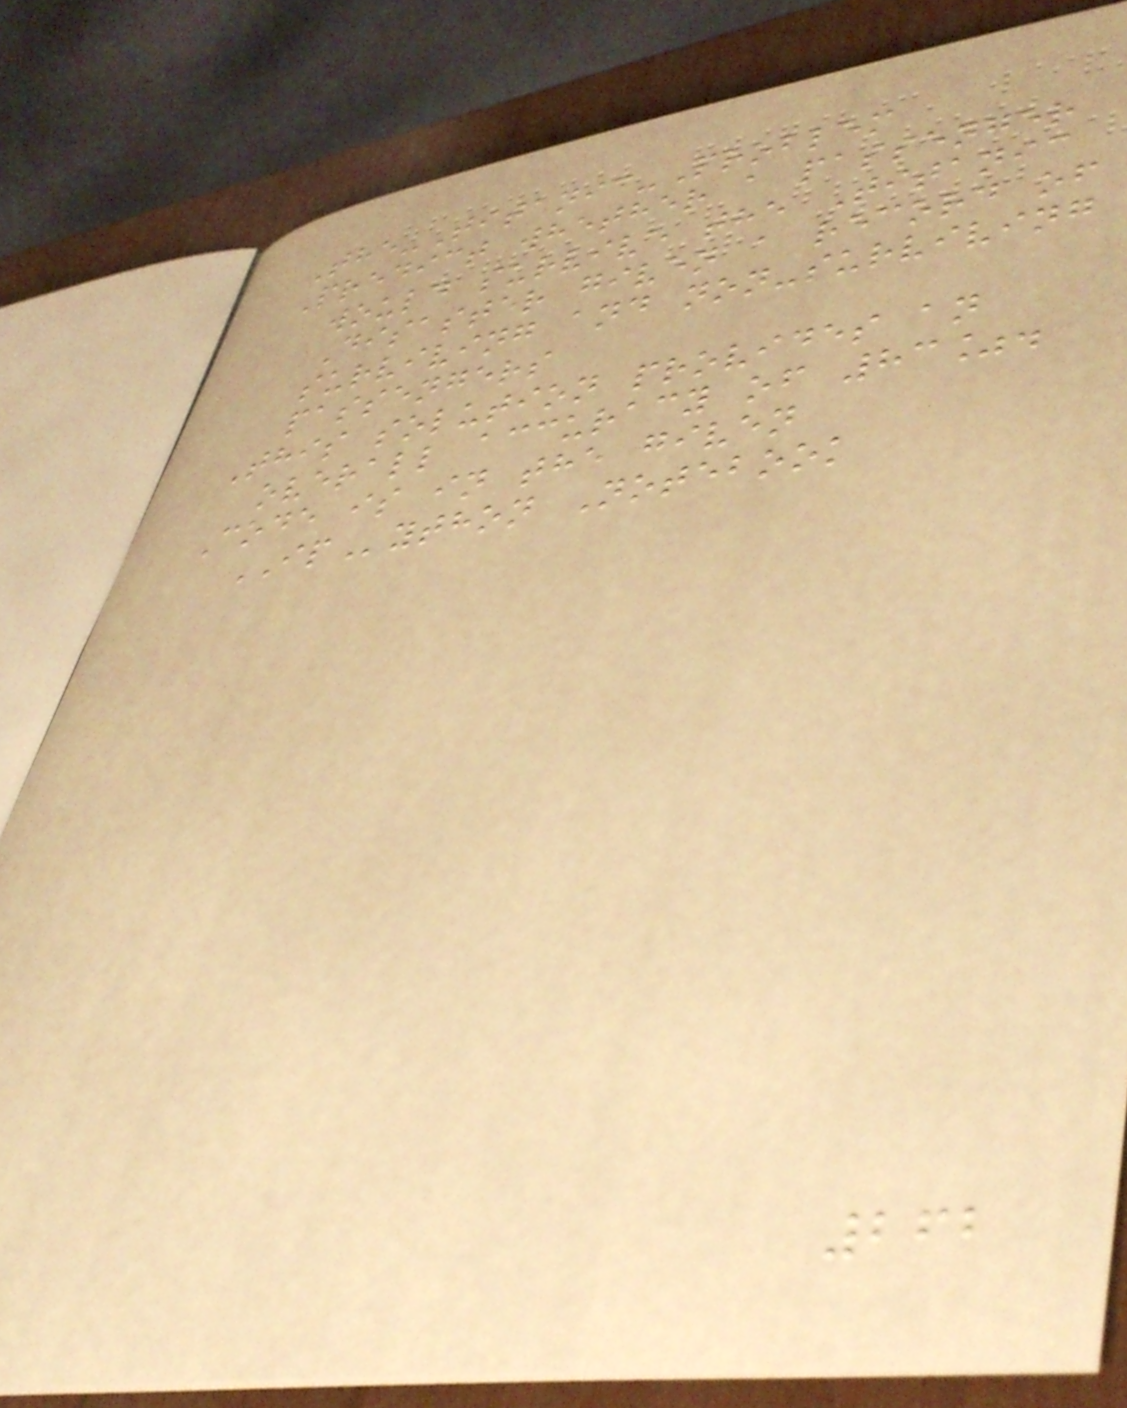The-Titanic-Problem
Predict whether a passenger
would survive the Titanic
Disaster given a record of
surviving and non-surviving
passengers
This solution provides an
overall accuracy of 83%.
Code is in the given
IPython Notebook
262
